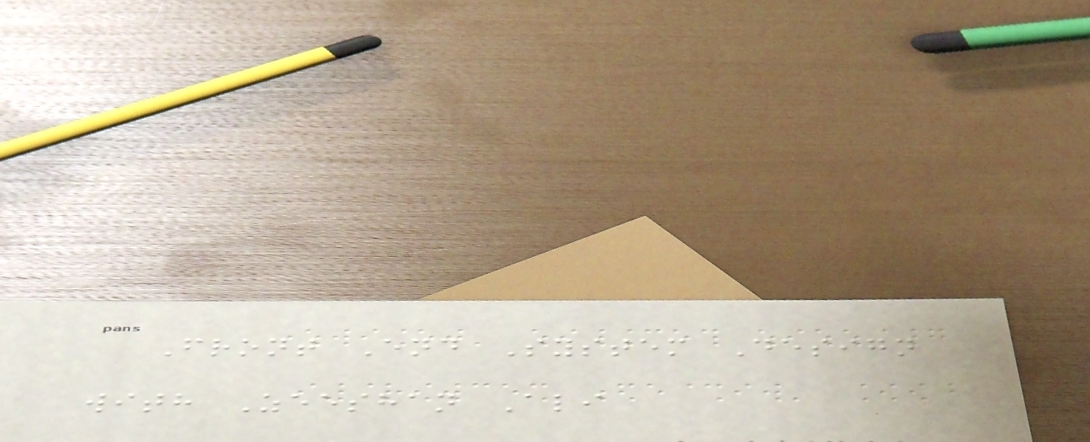Front End System Design
with Zeeshan Ali
